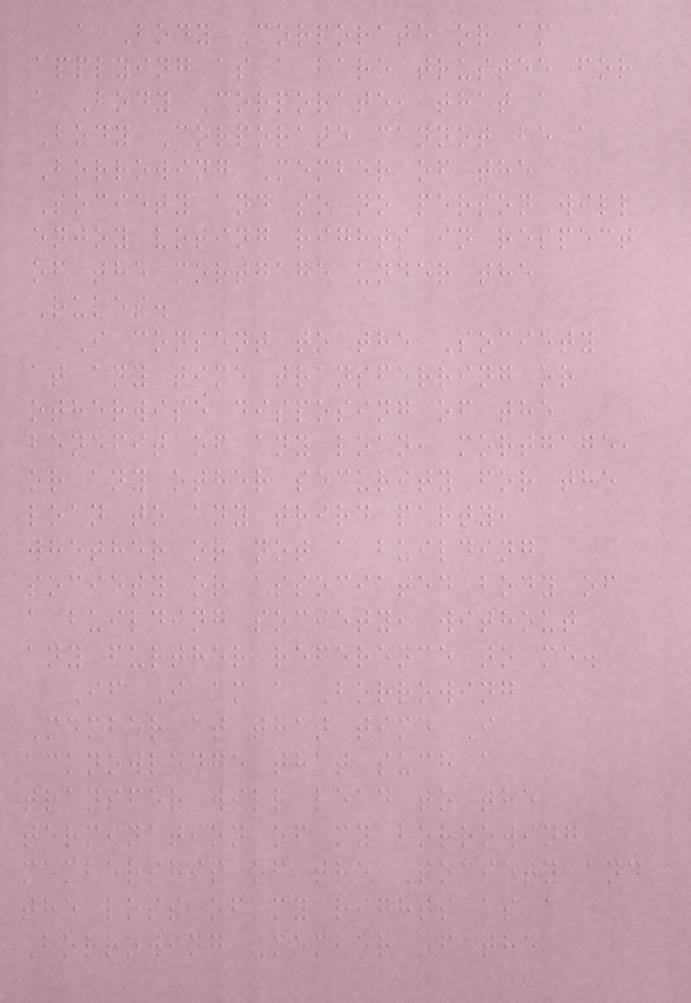a Body Corporate or am
applying as a bare trustee for
a Body Corporate, that a
Body Corporate cannot be a
Borrowing Member of the
Society and so no person will
enjoy voting rights in respect
of the mortgage under the
Rules.
I consent to the Society
at any time transferring or
otherwise disposing of the
benefit of any loan, mortgage,
or any other security for the
loan to any third party,
whether or not a building
society or associated body of
a building society, without
any further reference to me.
If I am a Borrowing
Member at that time I
acknowledge that such a
transfer will lead to the
termination of my borrowing
membership of the Society and
the loss of my rights as a
Borrowing Member of the
